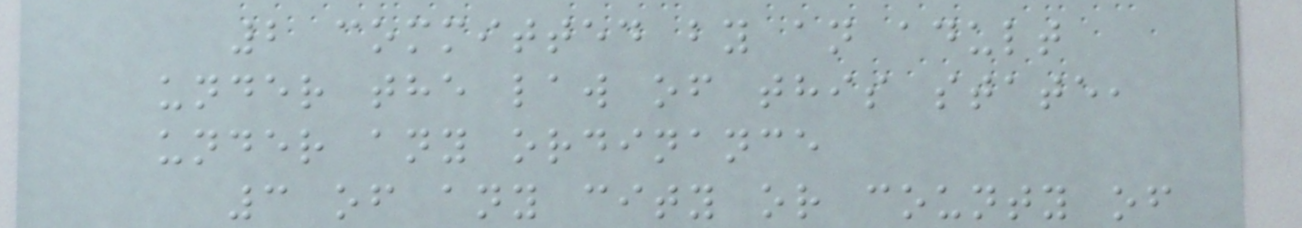2 committed by an adult
under the law of this state,
under any ordinance
3 of any city or county of
